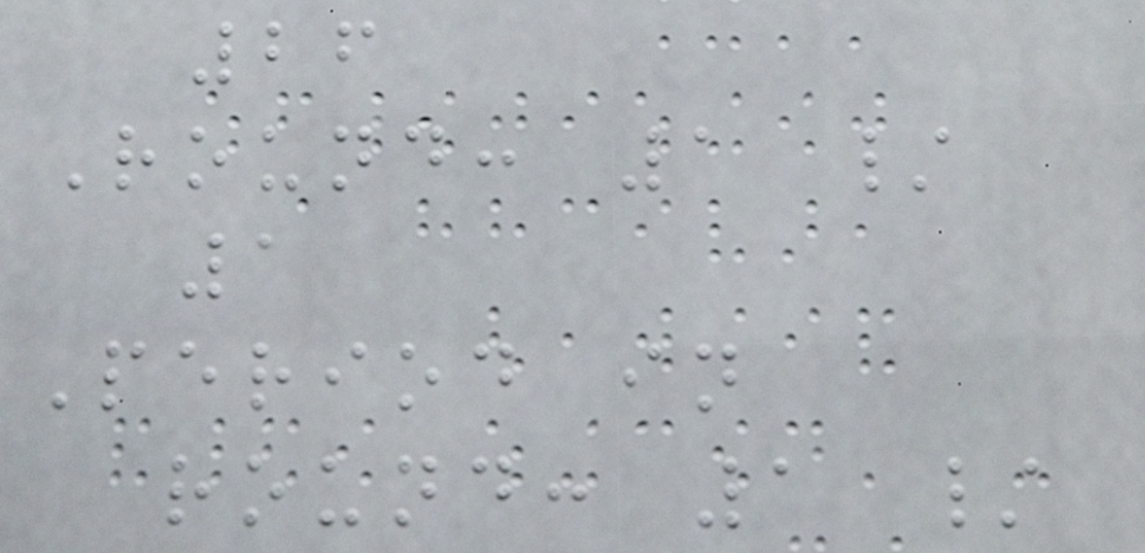26
Round: 1 /
1
Period in
round: 1 /
